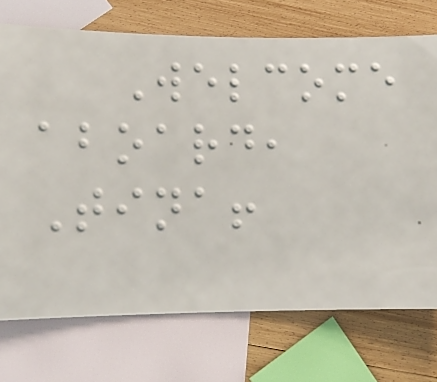Welcome
aboard,
Tina!
